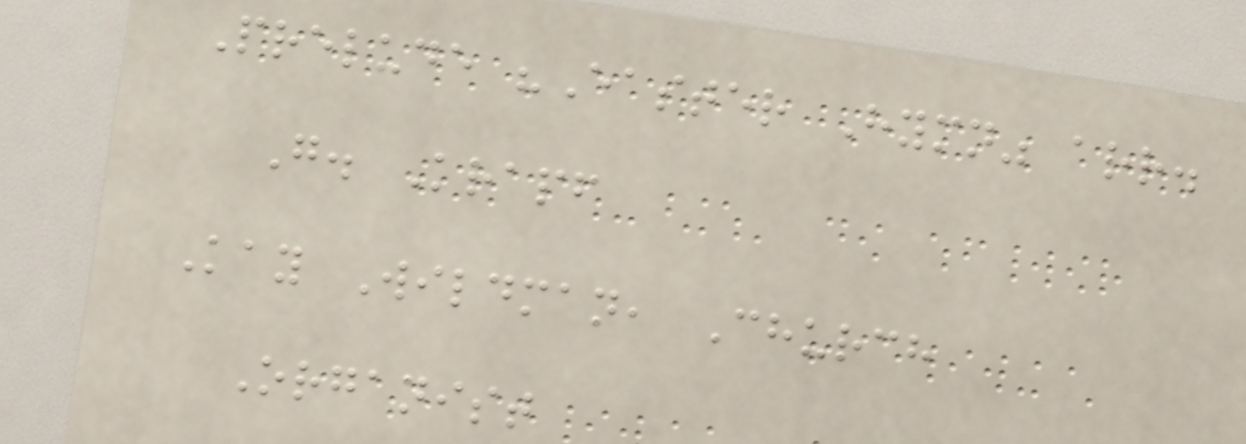Prelude "Easter Hymn" arr.
G. Krapf
Kay Wildman, Church
Organist
